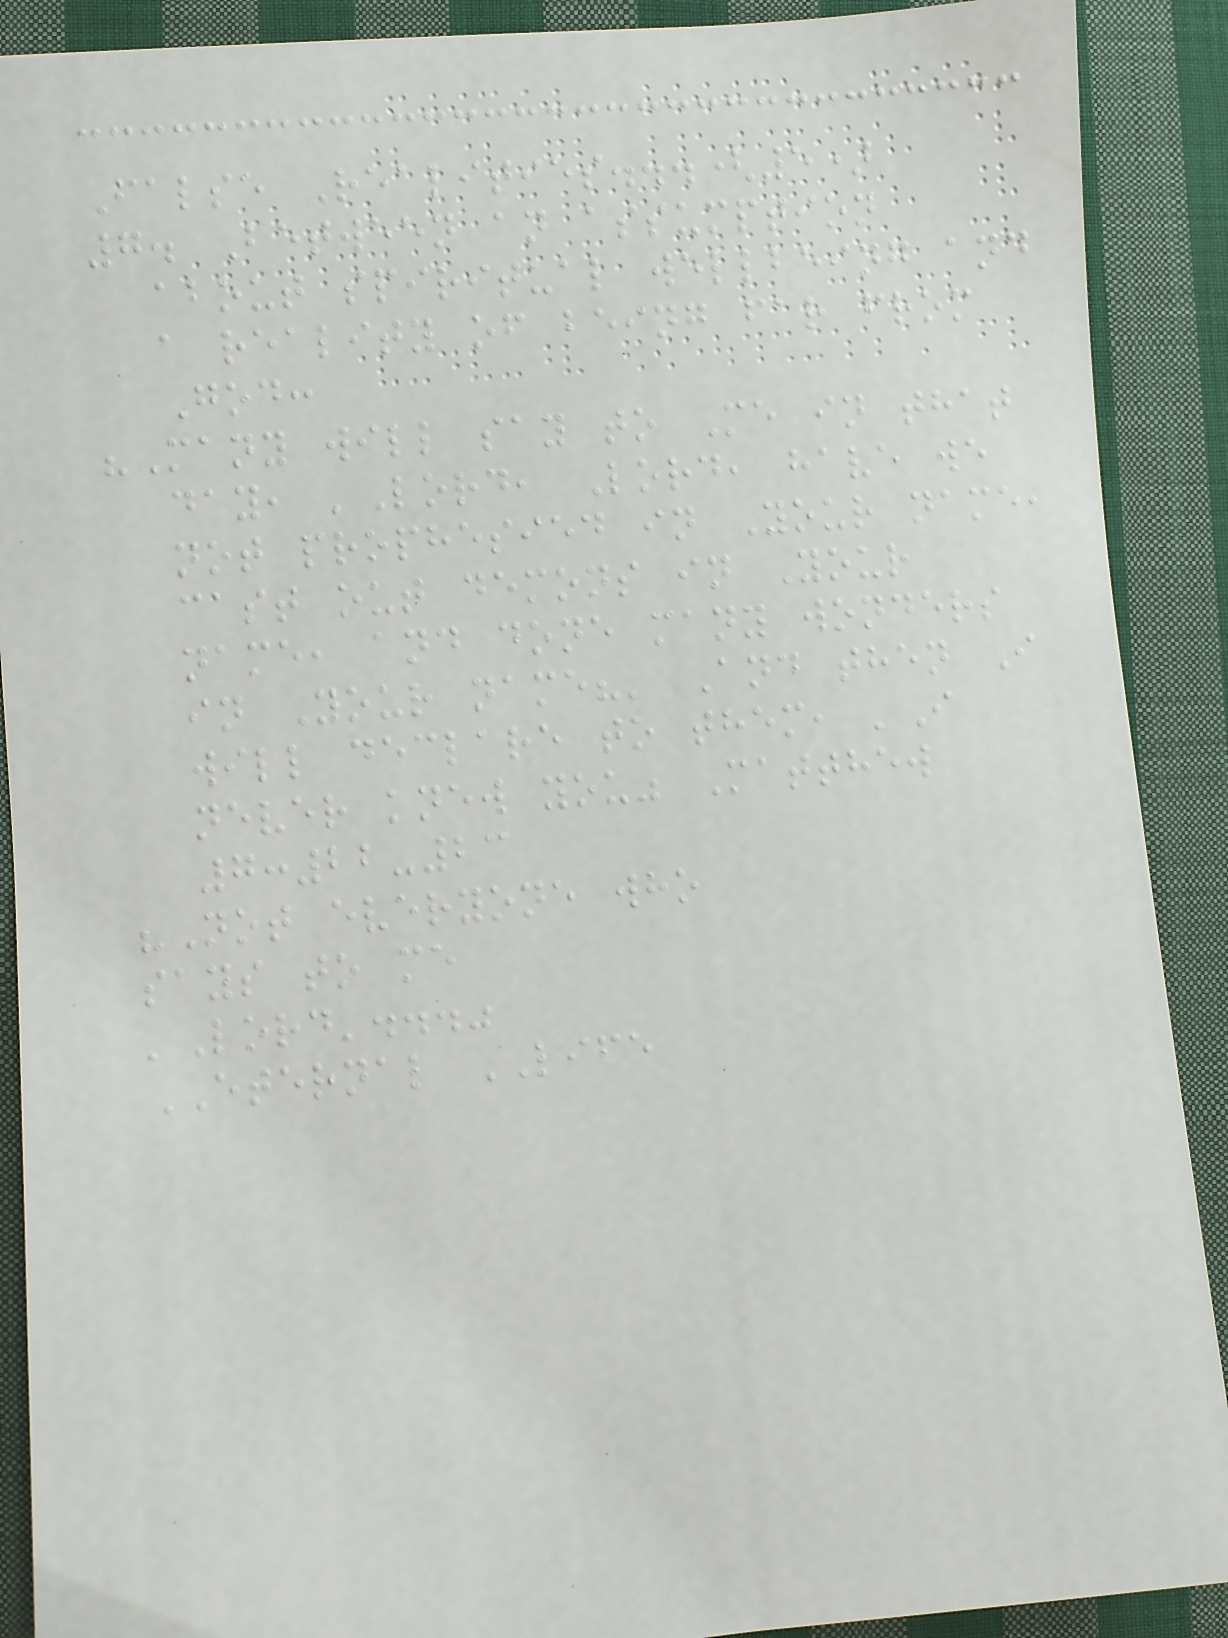False Realities...(5)
7. Between an assumption
about spiritual wellbeing and
a reality of being far from
God:
"Many will say to Me in that
day, 'Lord, Lord, have we
not prophesied in Your name,
cast out demons in Your
name, and done many wonders
in Your name?' And then I
will declare to them, 'I
never knew you" Matthew
7:22-23
"Not everyone who
says to me
'Lord'..."
ETERNAL LIFE
